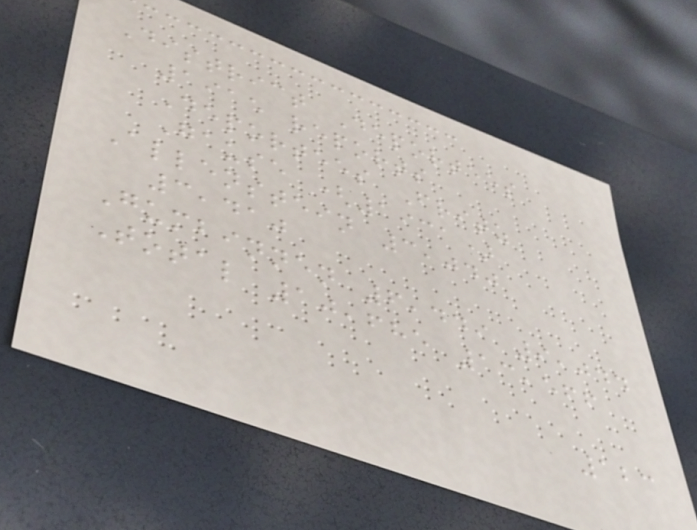District Deportees
1915 reports
Deportees Fritz
Gause (1931)
Allenstein 3,040
3,410
Gumbinnen 6,449 9,044
Total 10,685 13,566
123
